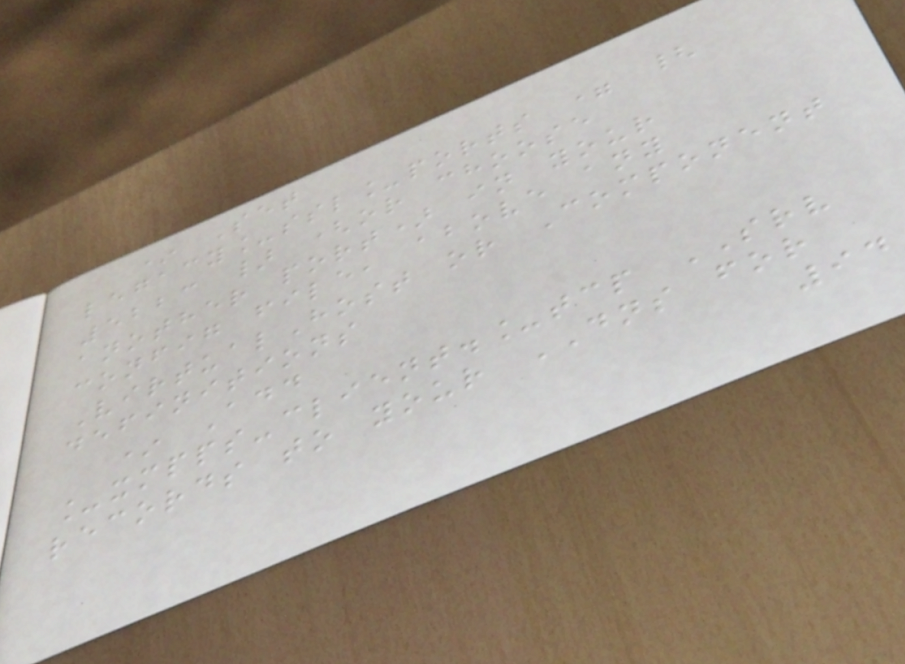* Set
legacy_ssl_ports = {
5223 } (or choose
another port) in your
config file, above any
VirtualHost or Component
definitions
* Add
_xmpps-client._tcp SRV
records to your DNS for
94
